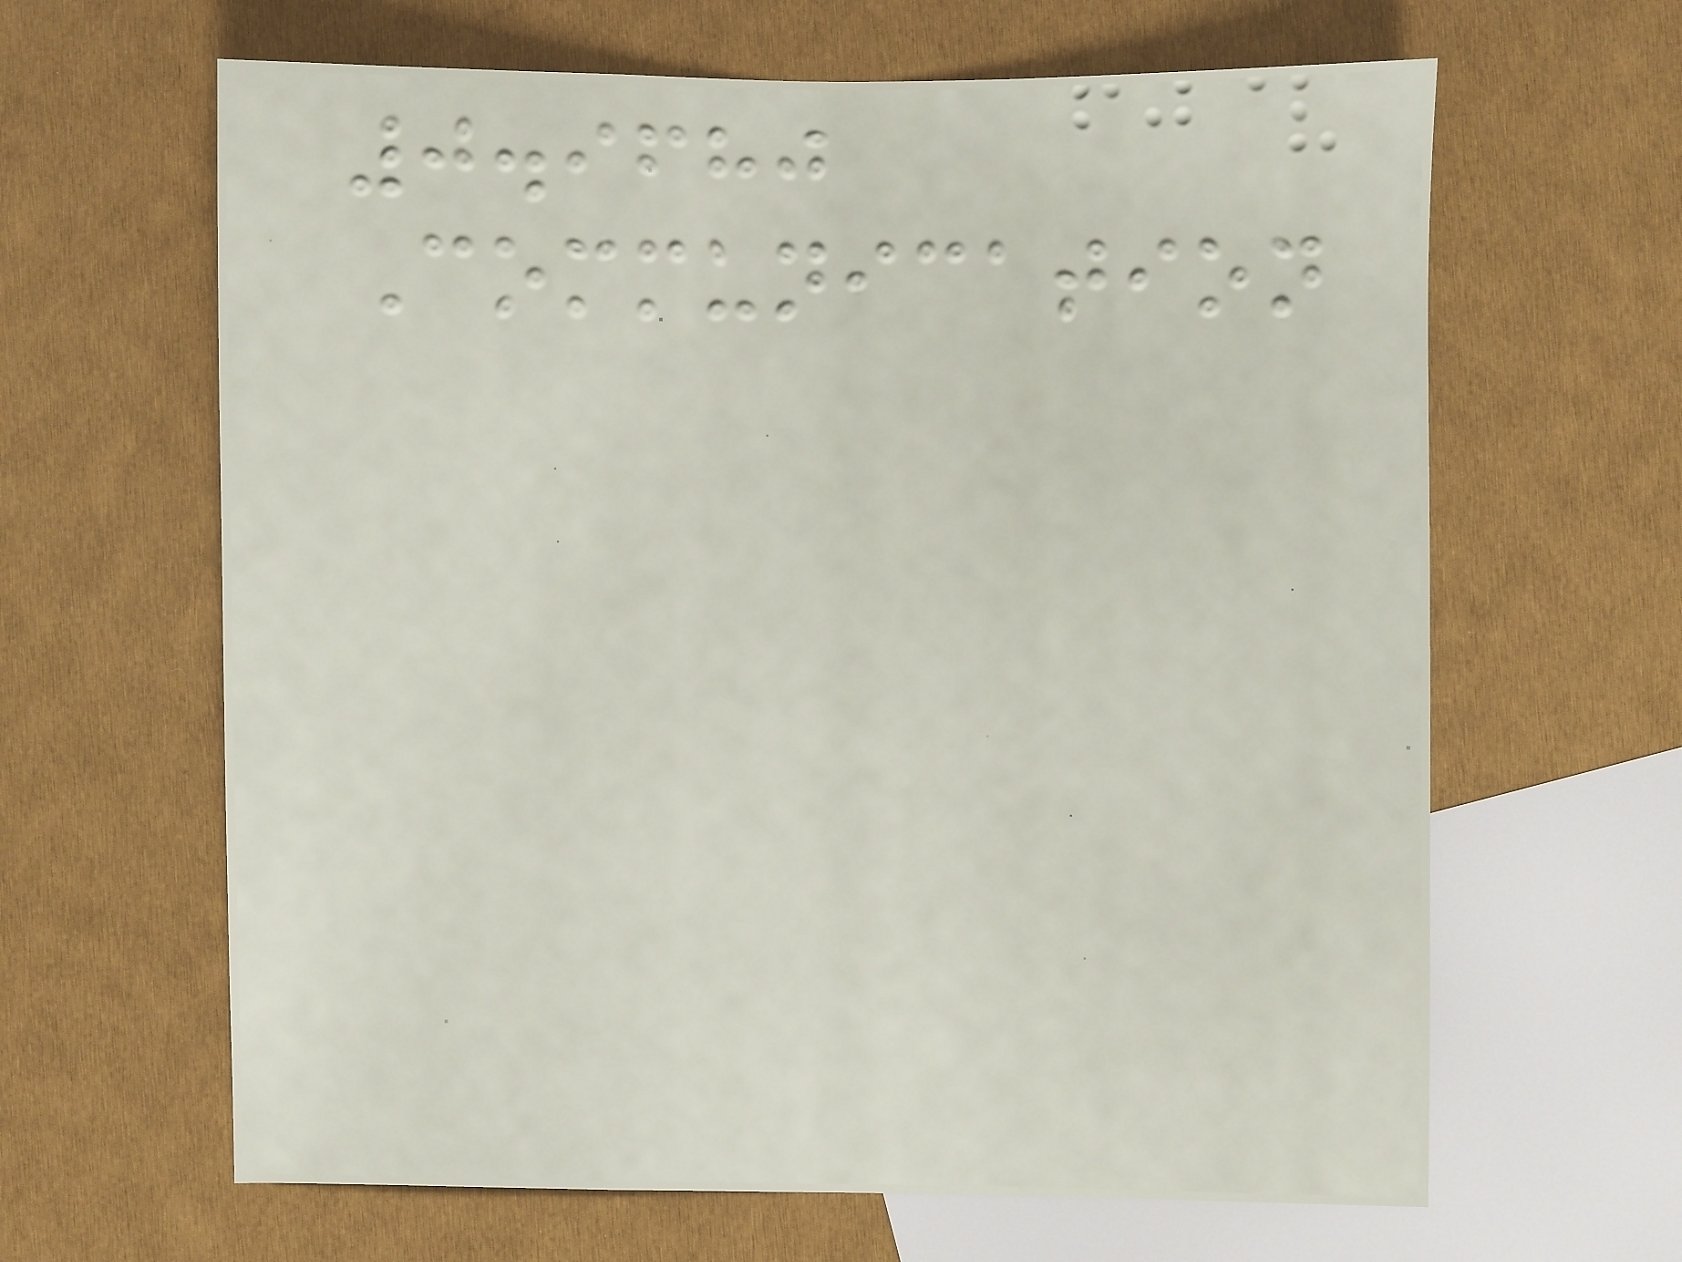0.9680
Communication
